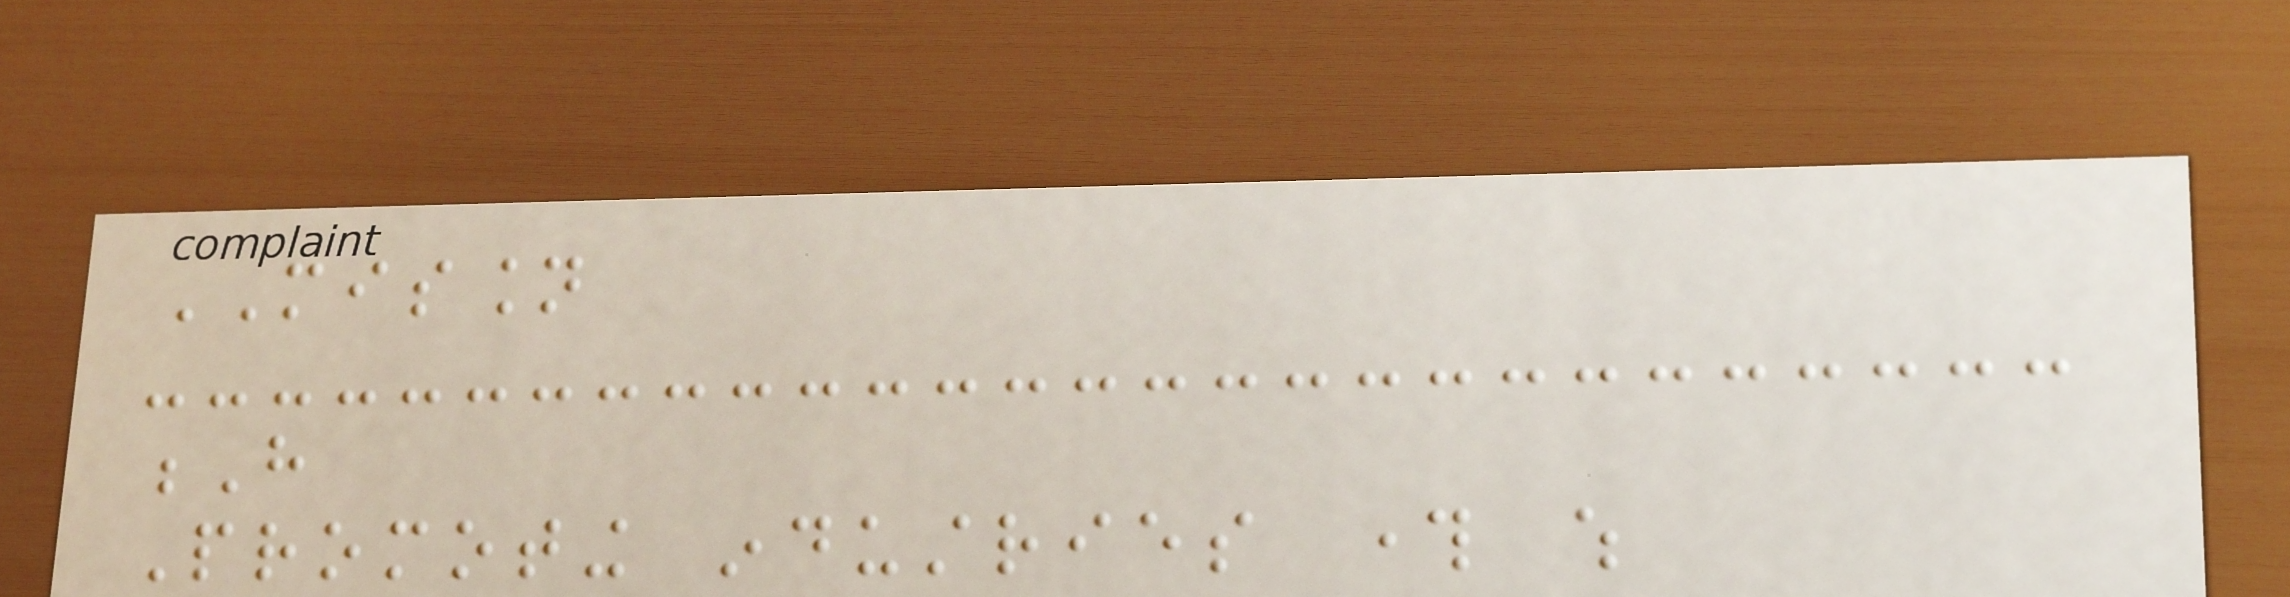MISSION
H
Promoting industries through which
